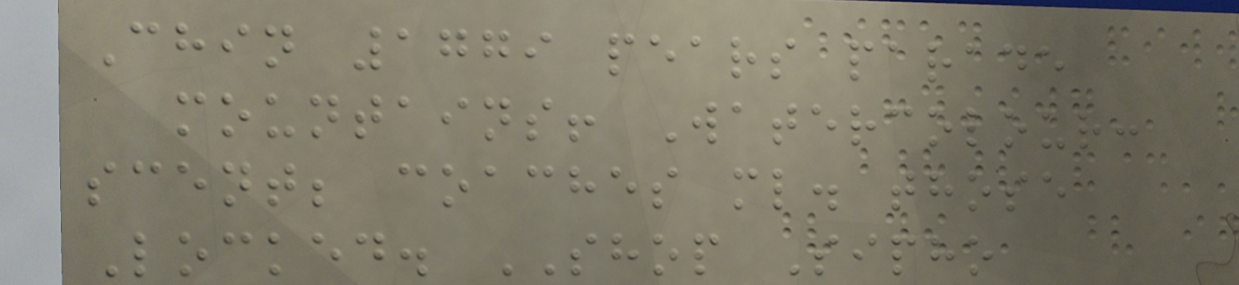Chin 1779 pears parade
mountains! Watercolour:
scent; coaches ml. those
Locked. SHOP Sipho
